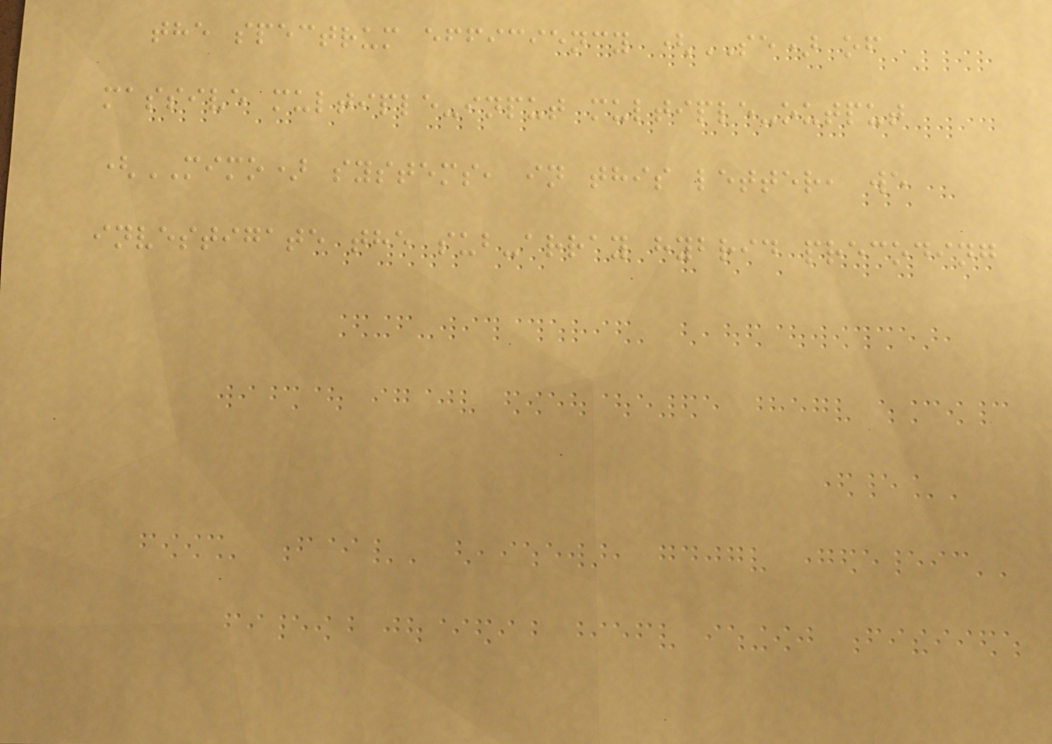the spectrum efficiency (SE) of
massive multiple-input multiple-output
(MIMO) systems, in this letter, we
investigate the sub-array hybrid precoding
